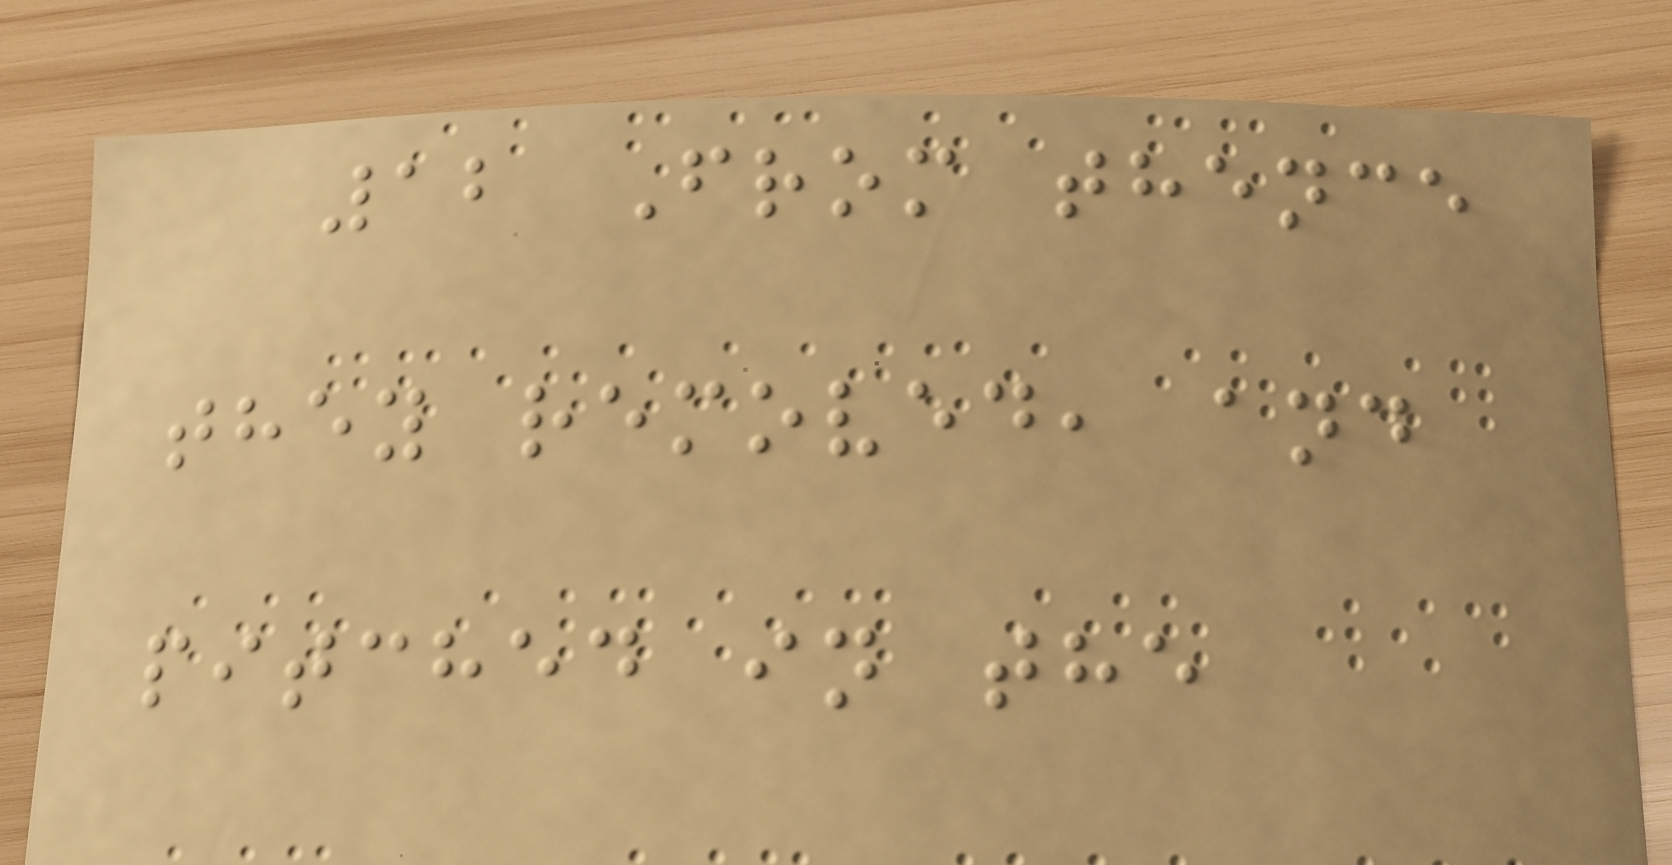12 From thence
they removed, and
pitched in the
